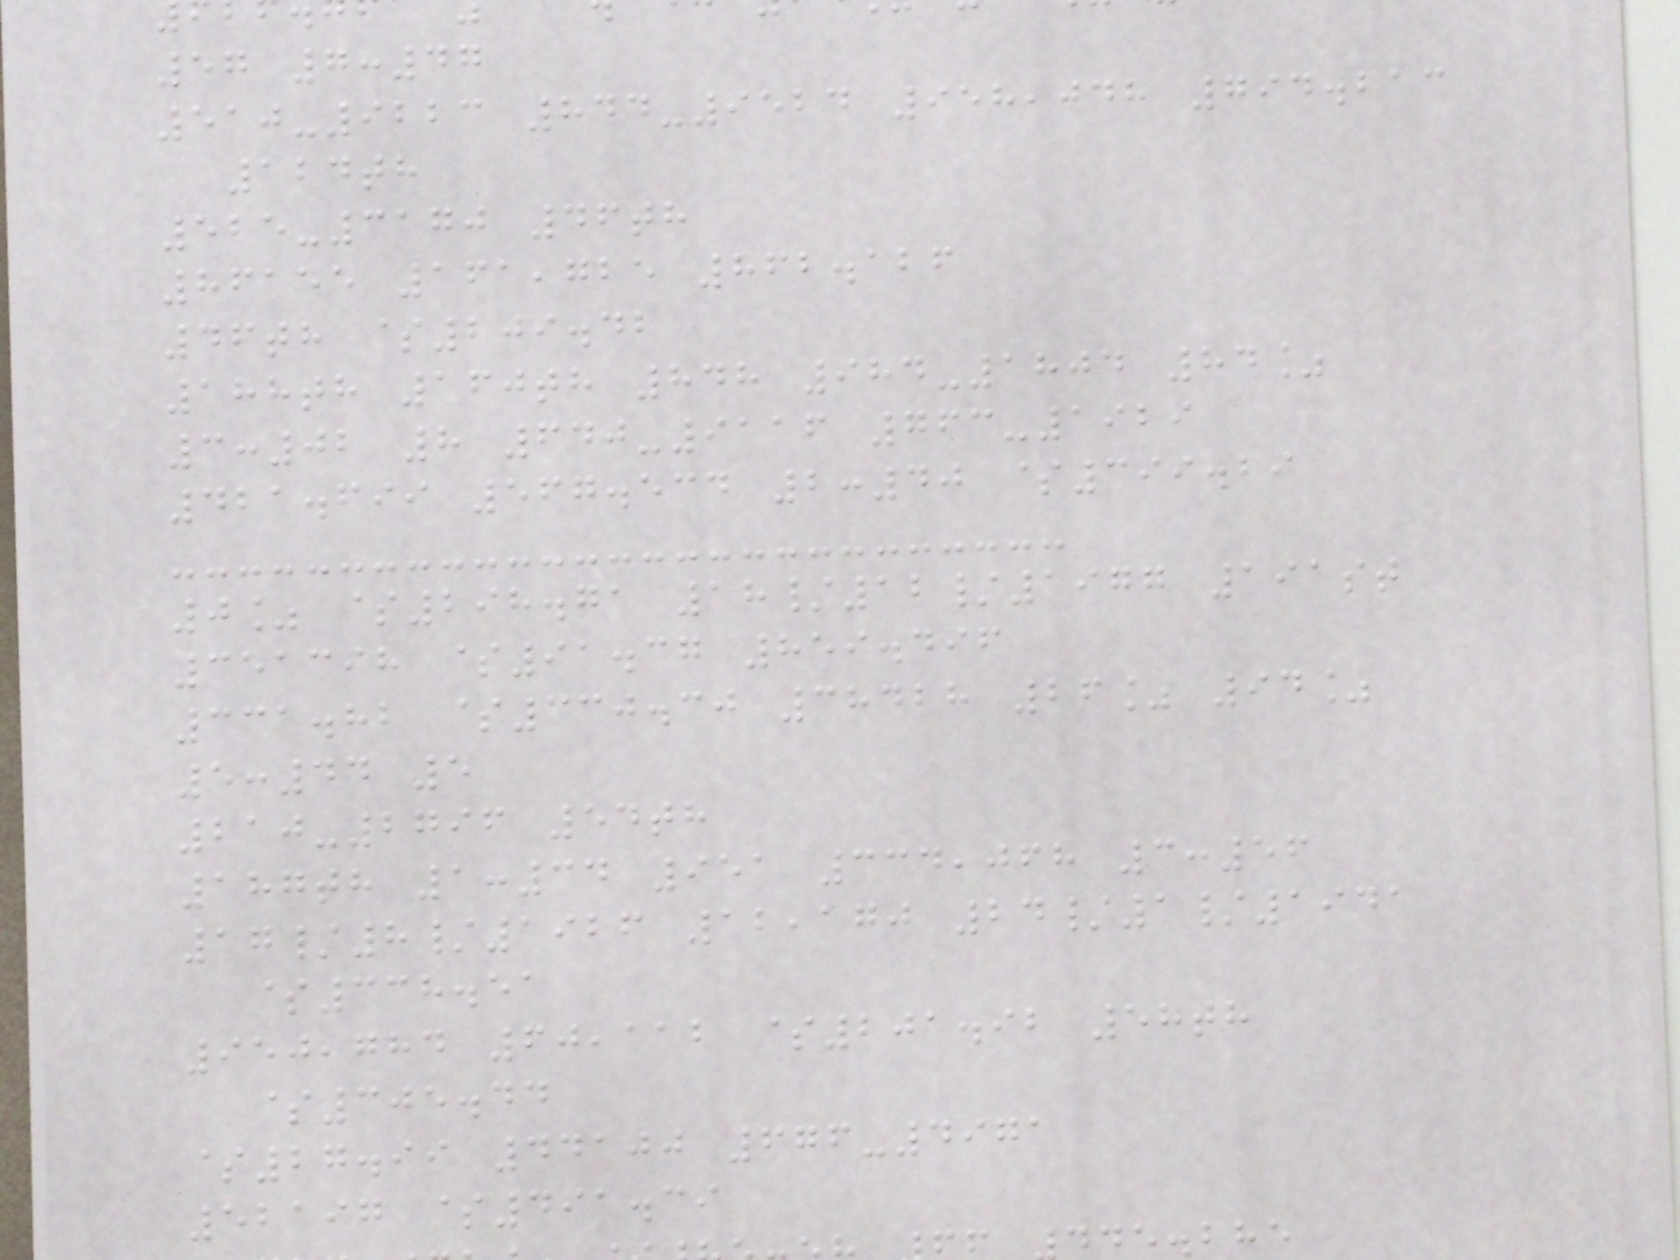57 7:47
510-9223 844-9524 958,048 794.213
124th
525-3170 46th
86155 161,725 862.126
46th $209.42
188th 160th 848 984-1804 84%
3:02 8 640-9116 763-1929
421.699 567.534 2:40 $399.29
0% $298.71 18/12/1977 191st
351398 $91.37 859.496
331.82 $330.30 38428 26% 94%
5:44 5
210-2796 54th
187th 1:34 951 334,068 3:56
17/8/1926 12,170 24/1/1941
$338.51
950,784 60,112 $201.92 58th
$305.44
$27.99 44100 676-4971
52197 $491.39
